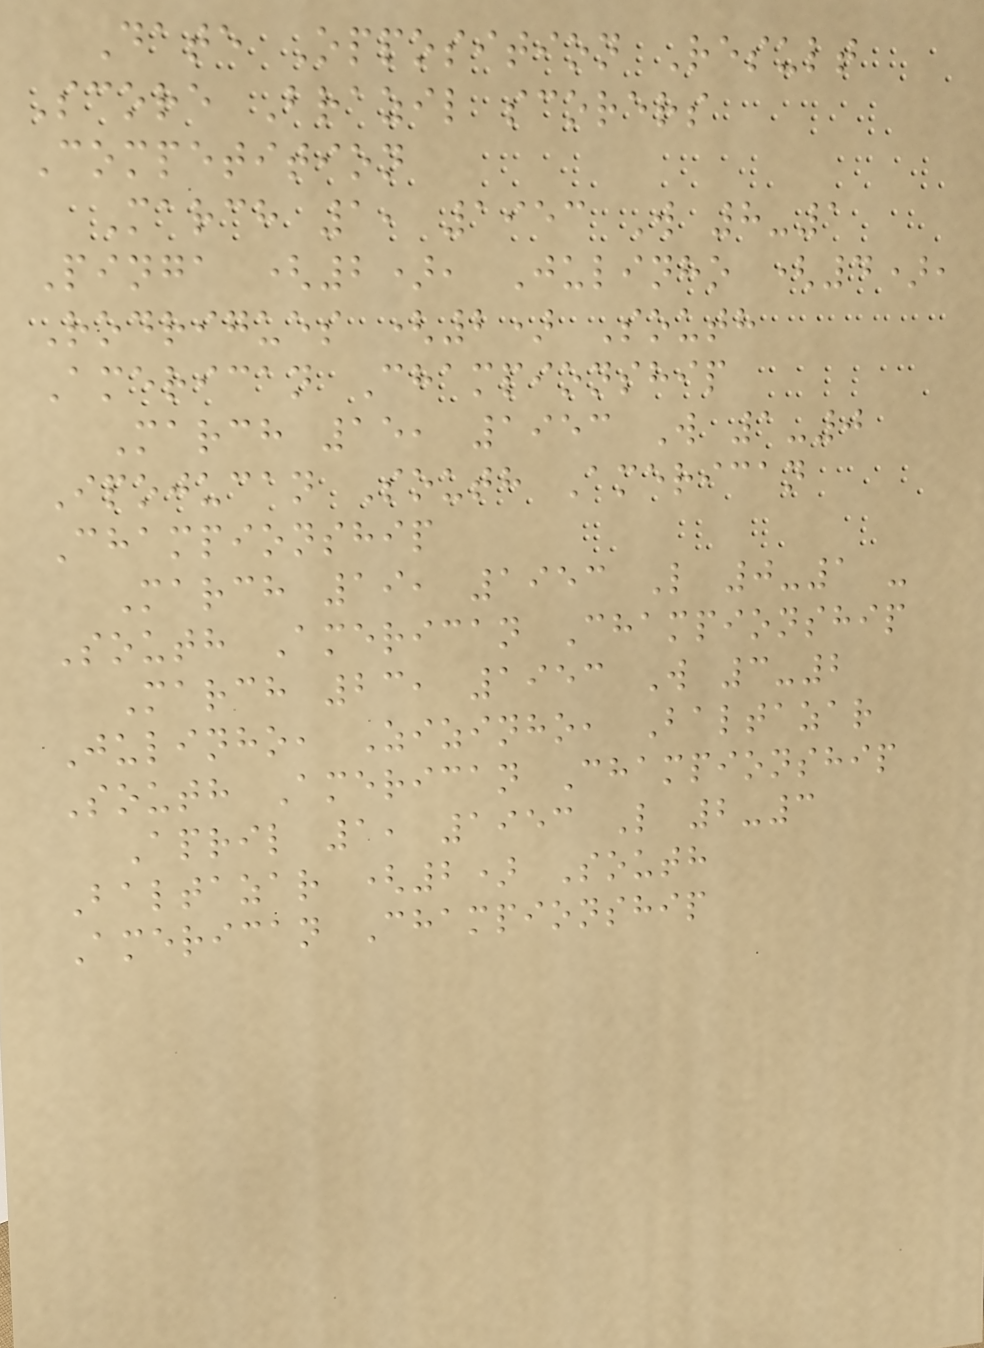Date Opposition Result
Score Brazil scorers
Competition
March 1, 1953 W 8-1
Pinga (2), Julinho (4),
Rodrigues (2) South
American Championship
March 15, 1953 W 1-0
Ipojucan South American
Championship
March 19, 1953 L 0-1 -
South American Championship
March 23, 1953 W 3-2
Julinho, Zizinho, Baltazar
South American Championship
April 1, 1953 L 2-3
Baltazar (2) South
American Championship
